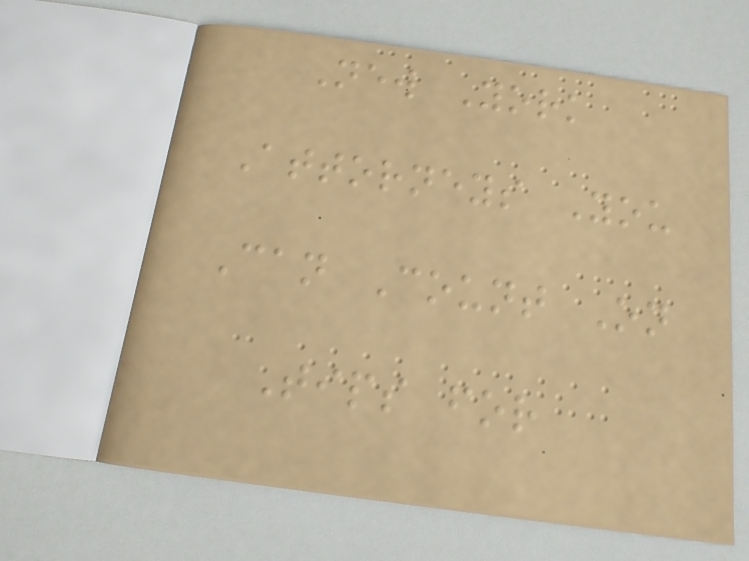New York
Attorneys You
Can Count On
Tips for
